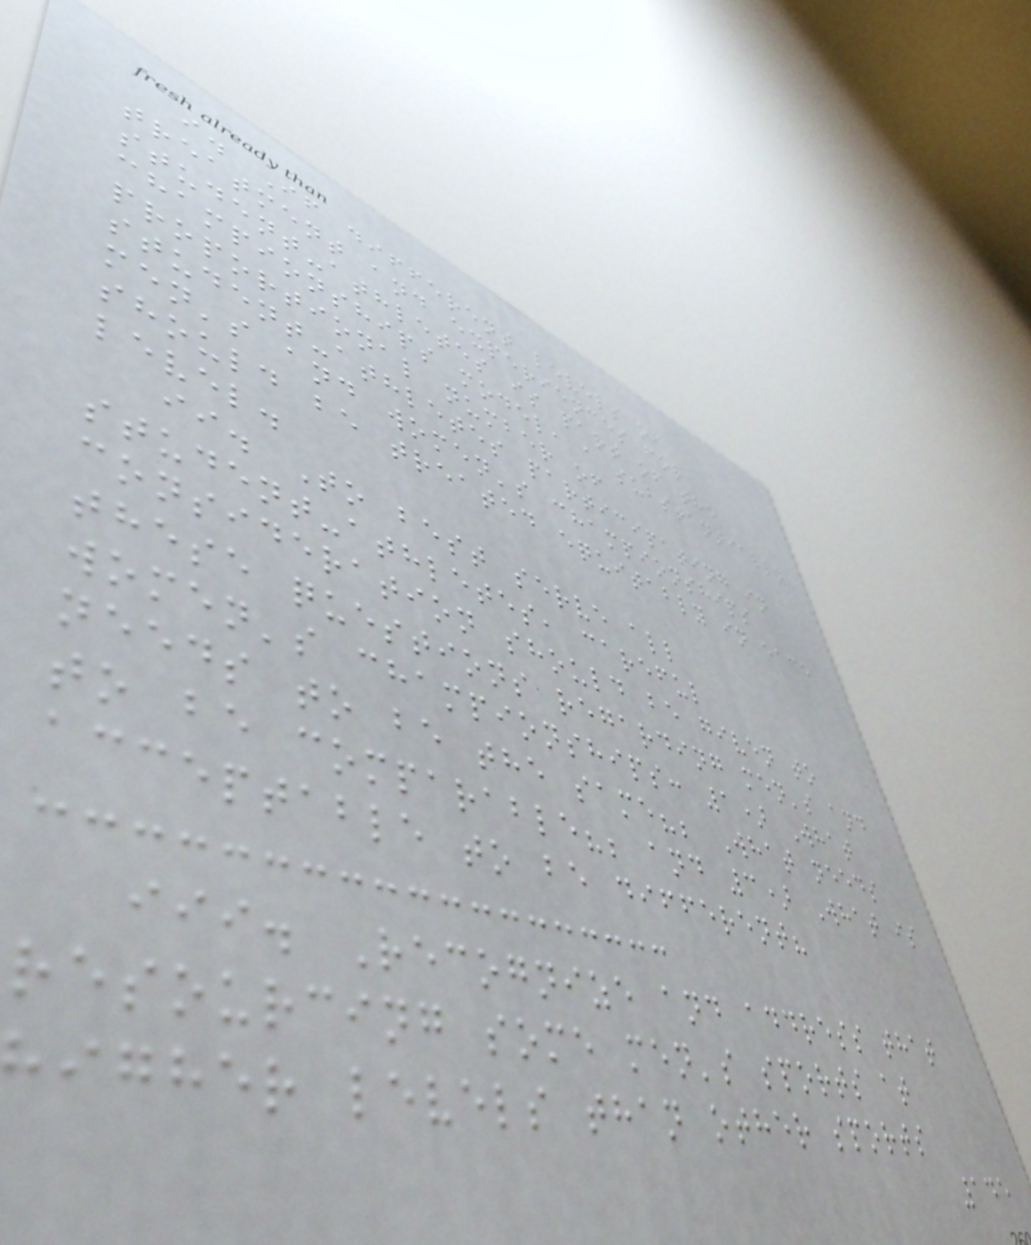i. If different levels of
treatment and experiences for
student-athletes is part of the
championships model, a substantially
proportional number of
student-athletes participating in
men's and women's championships
should be treated equitably in each
level.
ii. To best serve all
student-athletes, careful
consideration should be given to
these questions regarding men's and
women's championships: 1) What
needs to be the same?; What needs
to be comparable?; and 3) What is
acceptable to be different?
iii. Recognize and address that
resourcing some men's sports at
higher levels than other sports
145
